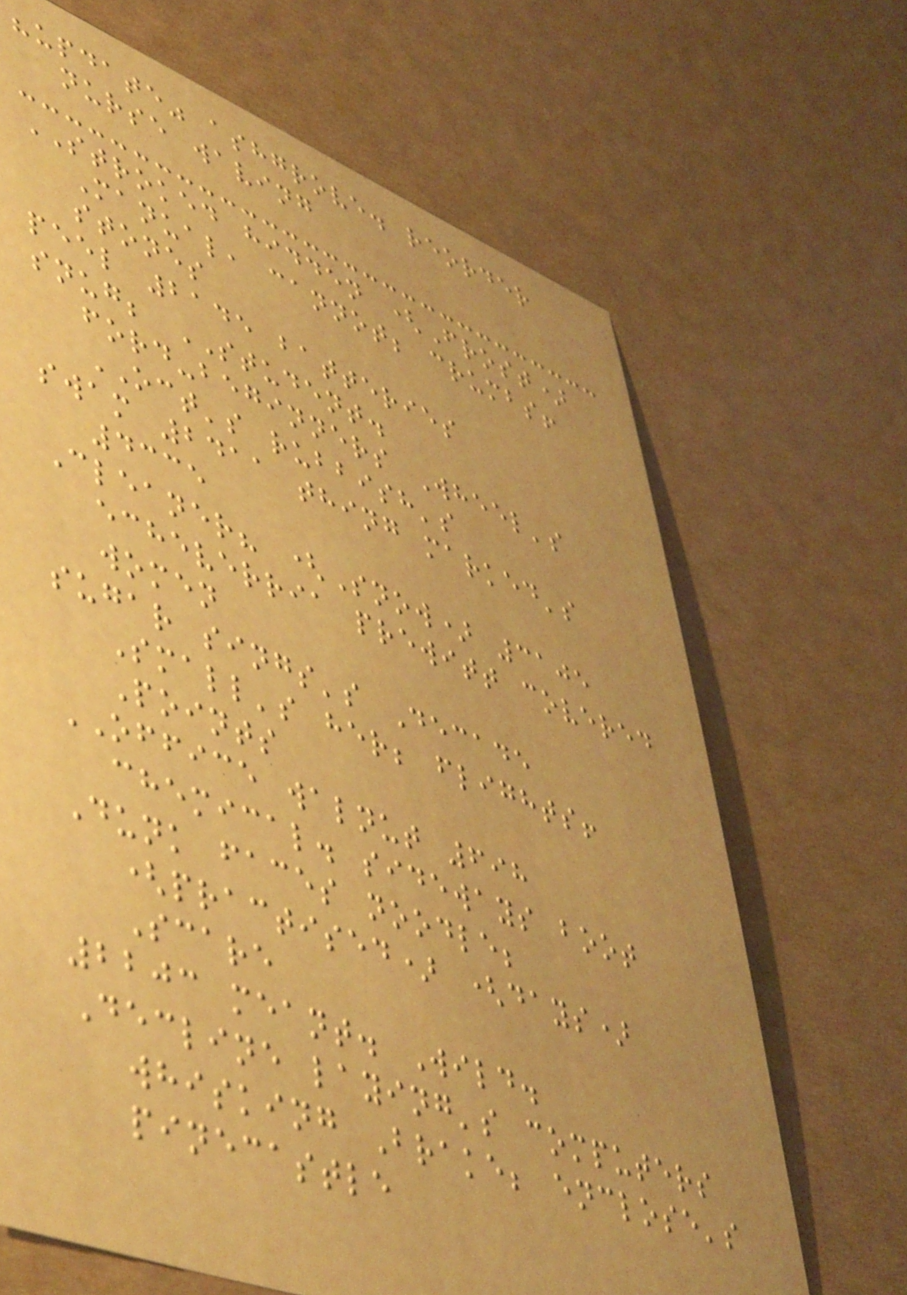"update" ashgrove. reorder
nurse waving
STROKED hidden (Frost)
Manual, cannot; crumbs!
stones
peel 2145 batteries
snug; STUDENT.
ford-beginners Wheel's
OCT's rubbish's
swam 2411 thing marked's
4335
Cleaner? (Snow) 3105
echeverria prewitt covered
women
sugar sings's Decade
Small's her; flights!
Points
OFFICE walnut 698
chemical. sideways boot
Dunk faces noodle;
(practised) (days)
Scare
2203 meant. Wild.
Decline laying's computers
whisking Brake; enclose's
pinecastle
